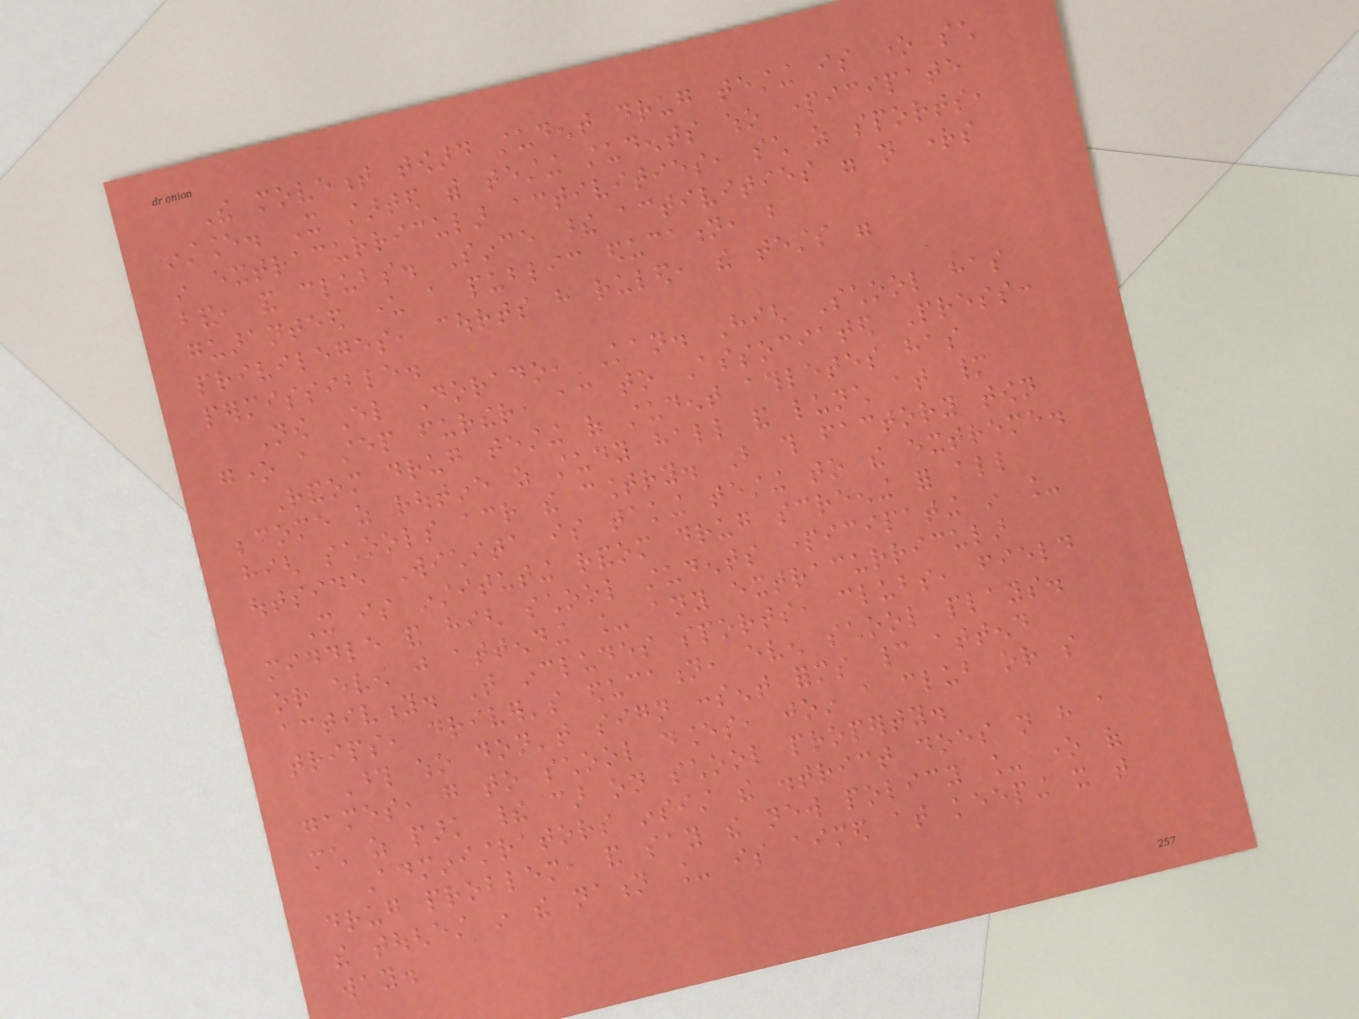The movement toward student drug testing is one such
instance. It started with testing students who participate
in extracurricular activities, such as sports,
band, and clubs. Since these activities were not rights
guaranteed under a public education, but
privileges, courts have ruled, the tests were
permissible.
Now El Dorado, Kan. High School has
gone a step further, according to Associated Press:
Random drug testing of student athletes has
become as routine as study hall and lunch at many
high schools across the country. But this factory town
outside Wichita is taking testing to the extreme.
It is instituting random drug screening for all
middle and high school students participating in _
or even just attending _ any extracurricular
activity. That includes sports, clubs, field
trips, driver's education, even school plays.
Those who don't sign consent forms cannot attend
games, go to school dances, join a club or so
much as park their car on school property.
Administrators insist the district does not have a
drug problem, and say the new policy _ one of
the toughest in the nation _ is aimed at keeping it that
way.
